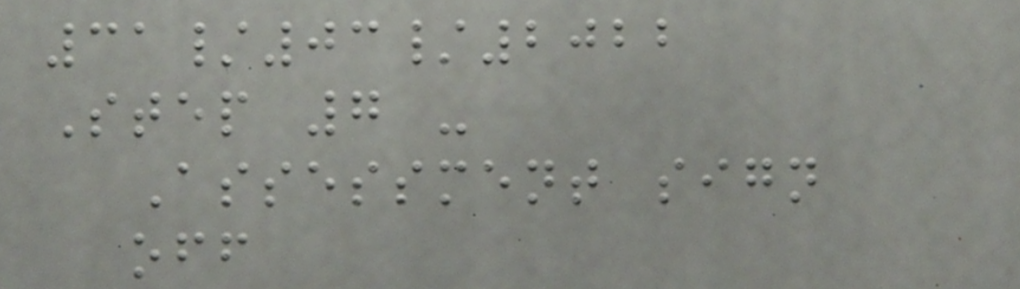31/03/2022
Step 7 -
Assessment sign
off
